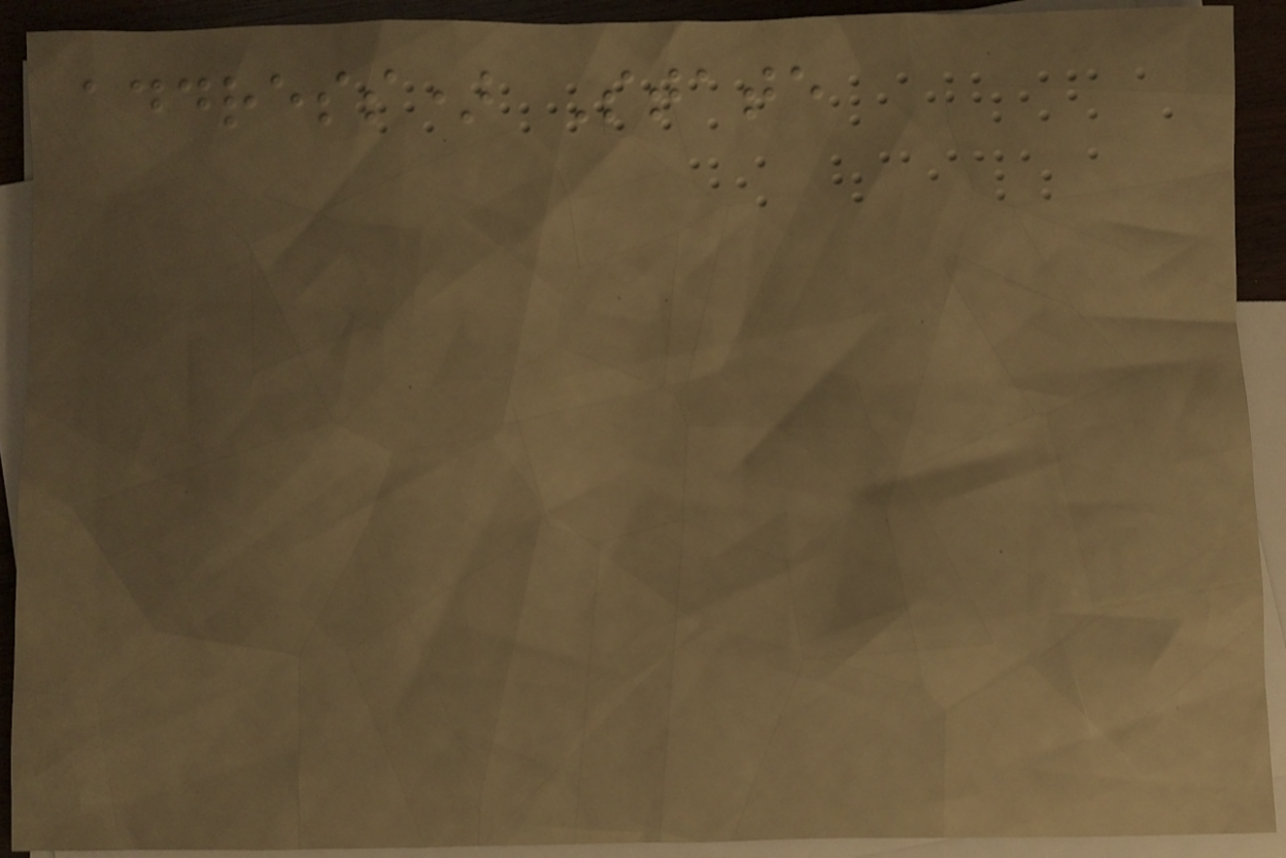address) State
